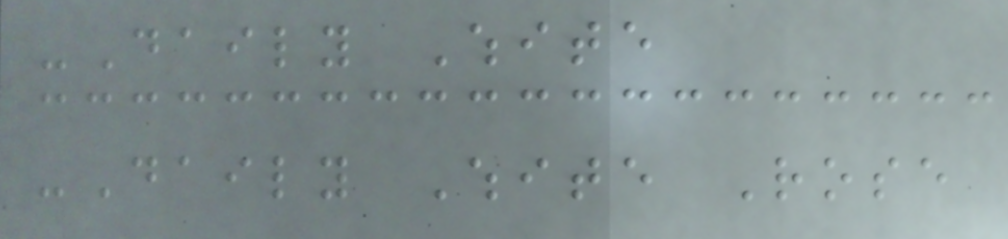-Daily White
-Daily White Rose
